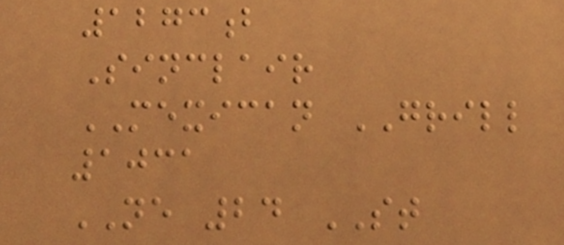1273b
Sinclair
MEXICAN GRILL
1031
NE 24 ST
